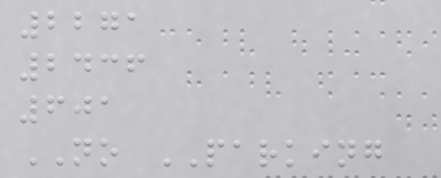2271
2436
601
NO PARKING
